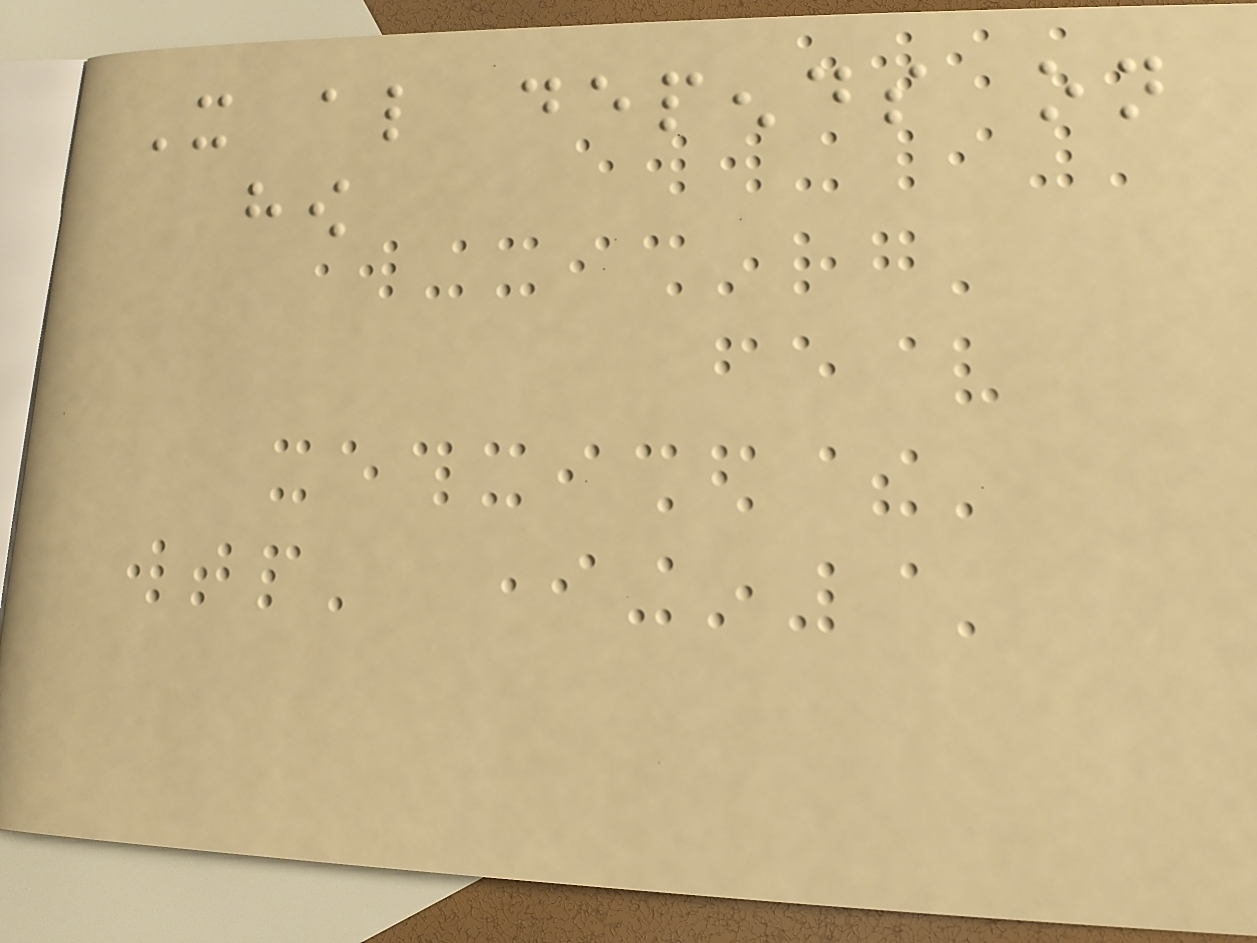It also depends on
how
